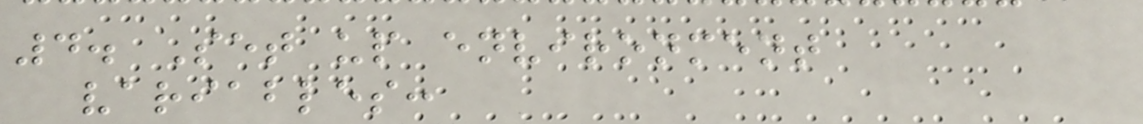4. Set up environment
variables:
